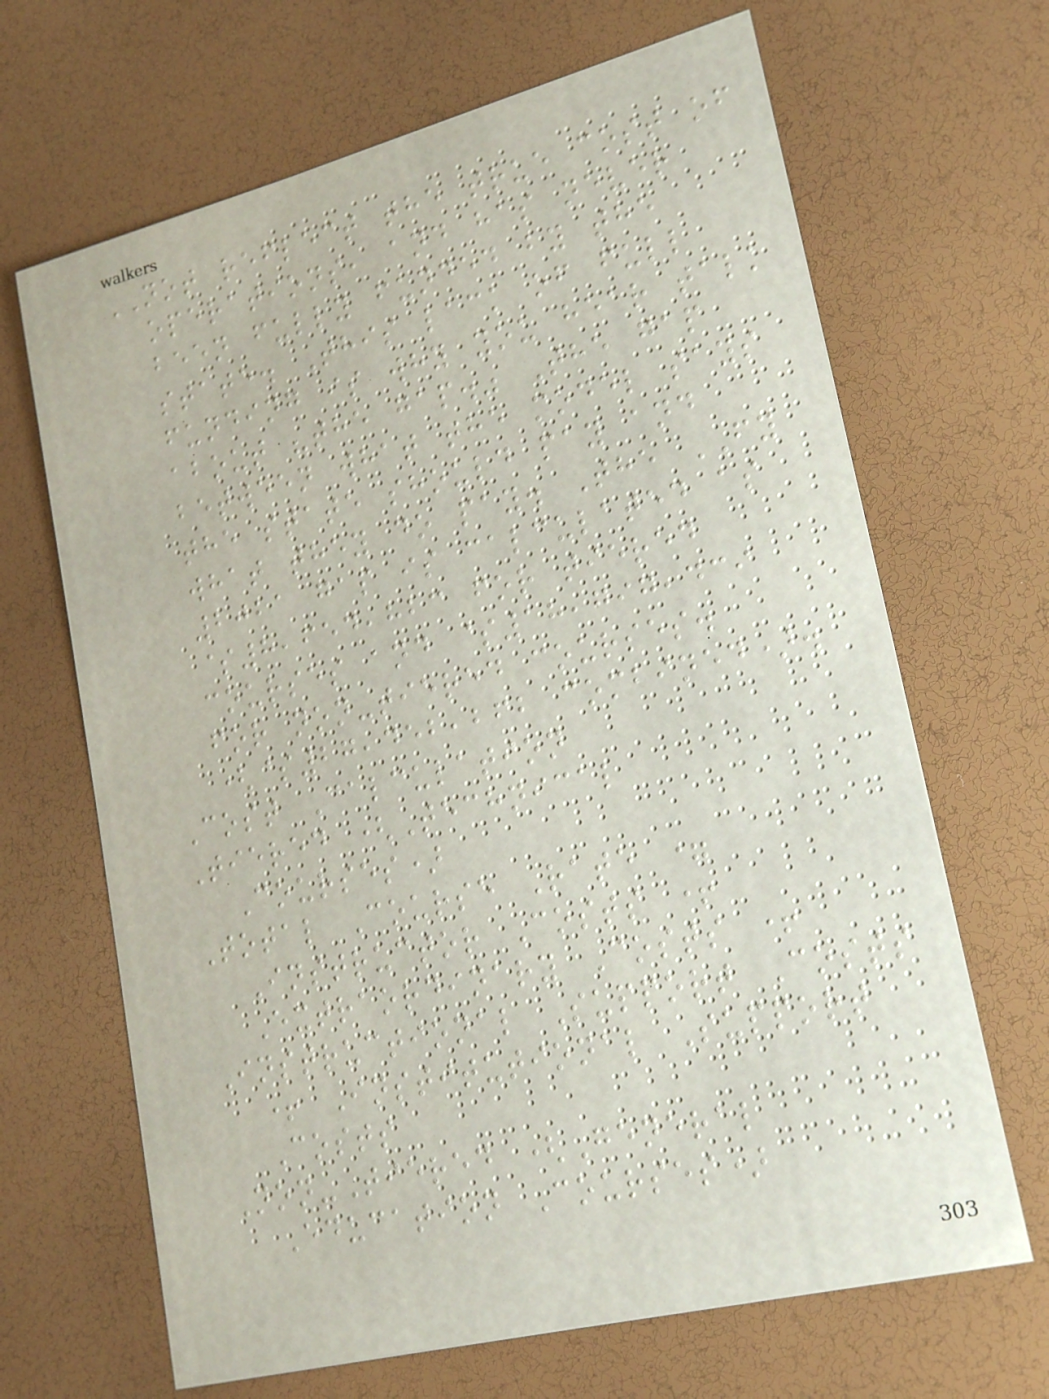NOT reflect the true cost of
operations, and has never
been fully funded by the
state. This lack of full
funding is why you hear talk
about "the gap." The gap
between what the model says
the state should pay and
what they do pay. The FY
2021 gap is calculated as
$8,654,823 for tiered
courses and $18,797,439
for non-tiered courses.
($27,452,262 combined).
Cost Calculation
Tiered (Technical
Courses)
Total Course Rate =
Instructor Costs +
Extraordinary Costs +
Instructional Support Costs
+ Institutional Support
Costs
Non-Tiered (General
Education Courses)
